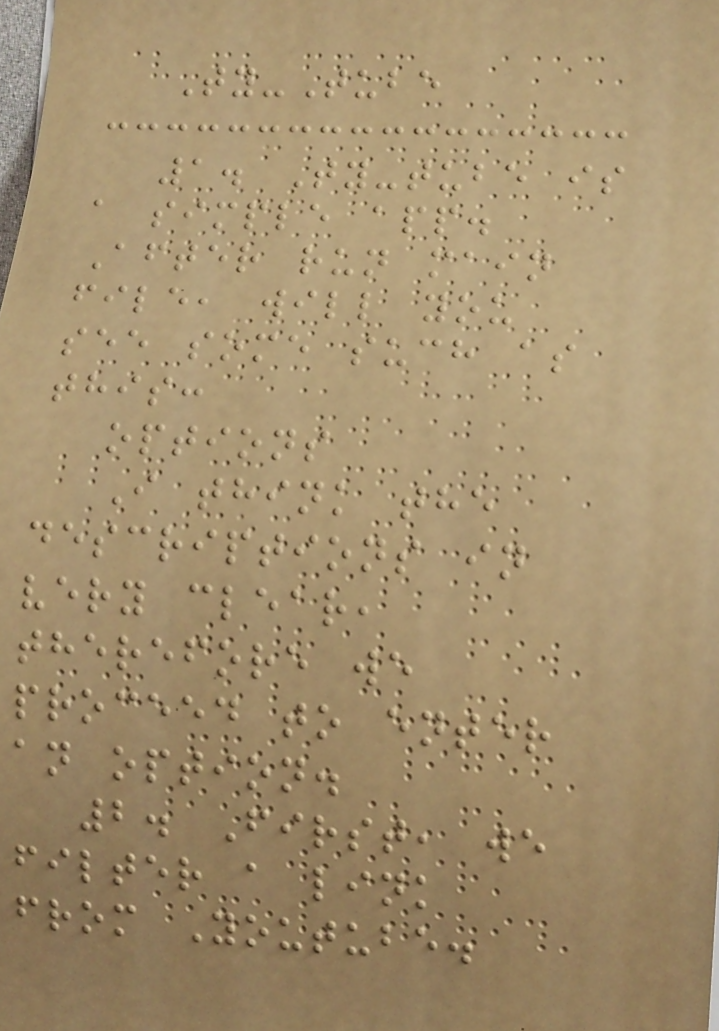Ty-Tube
1. Ty-tube is
a simple app.
After run main
file, will you
see some such as
this:
options
I think the
descriptions in
very clear,
therefore we
proceed to enter
an option.
2. First, we
filter a link
from Youtube.
